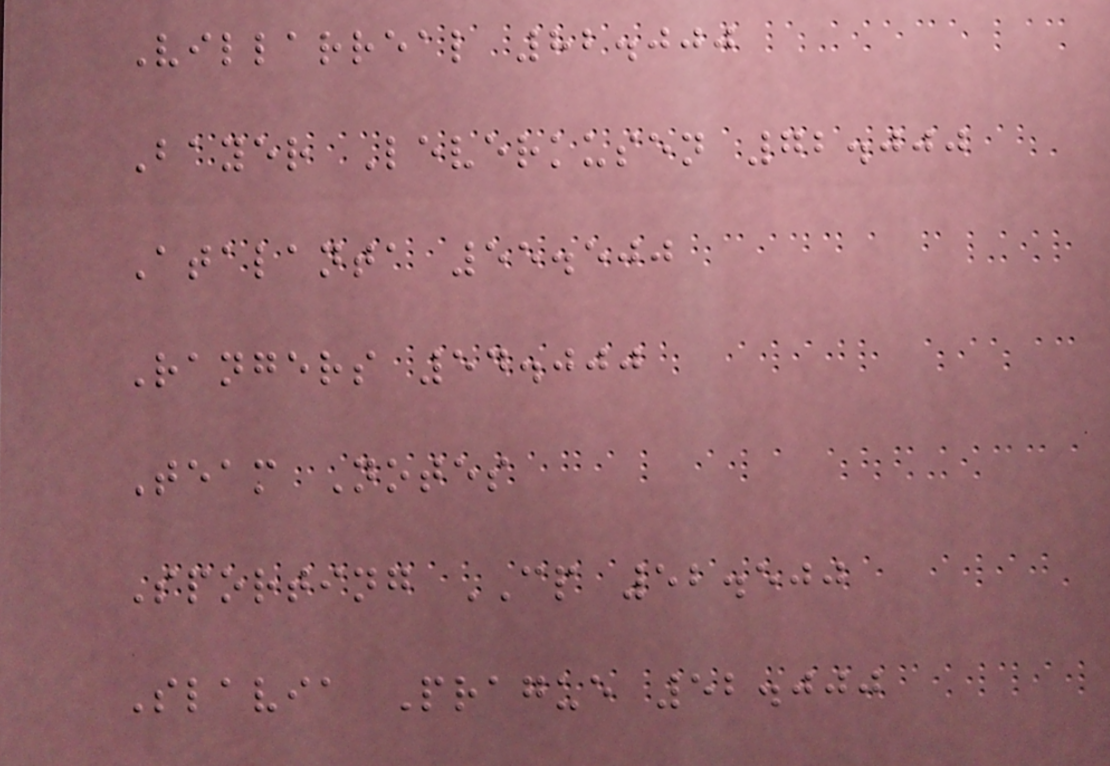Villarreal 82.000
Bayer Leverkusen 72.000
Atalanta 55.500
Rangers 54.000
Team Notes
Sporting CP 52.500
Slavia Prague 52.000
